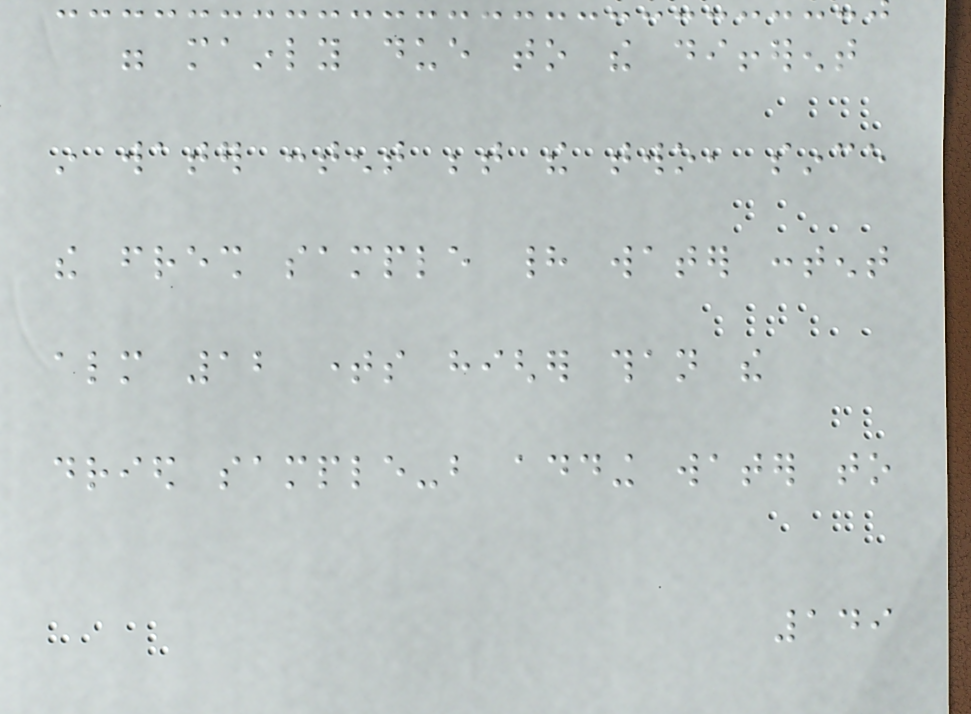were mainly due to the different
in water content between the two, since
the fresh sample had water content
almost 12 times higher than the
dried sample-but adding water to
149
